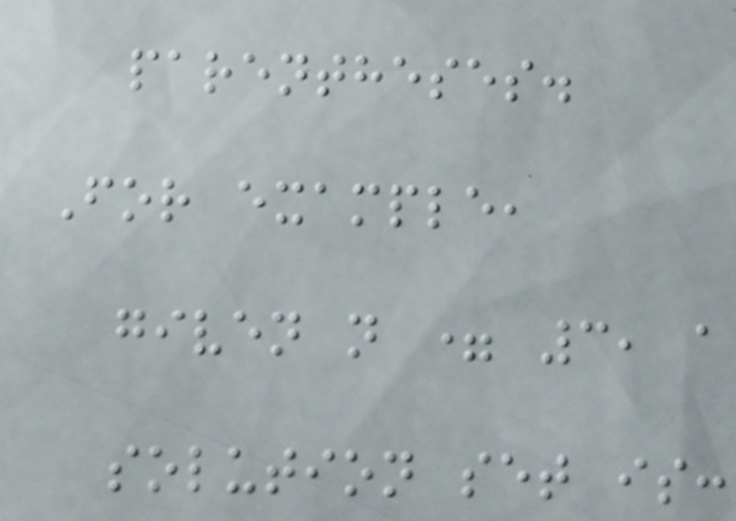parentheses.
For example,
given n = 3, a
solution set is:
